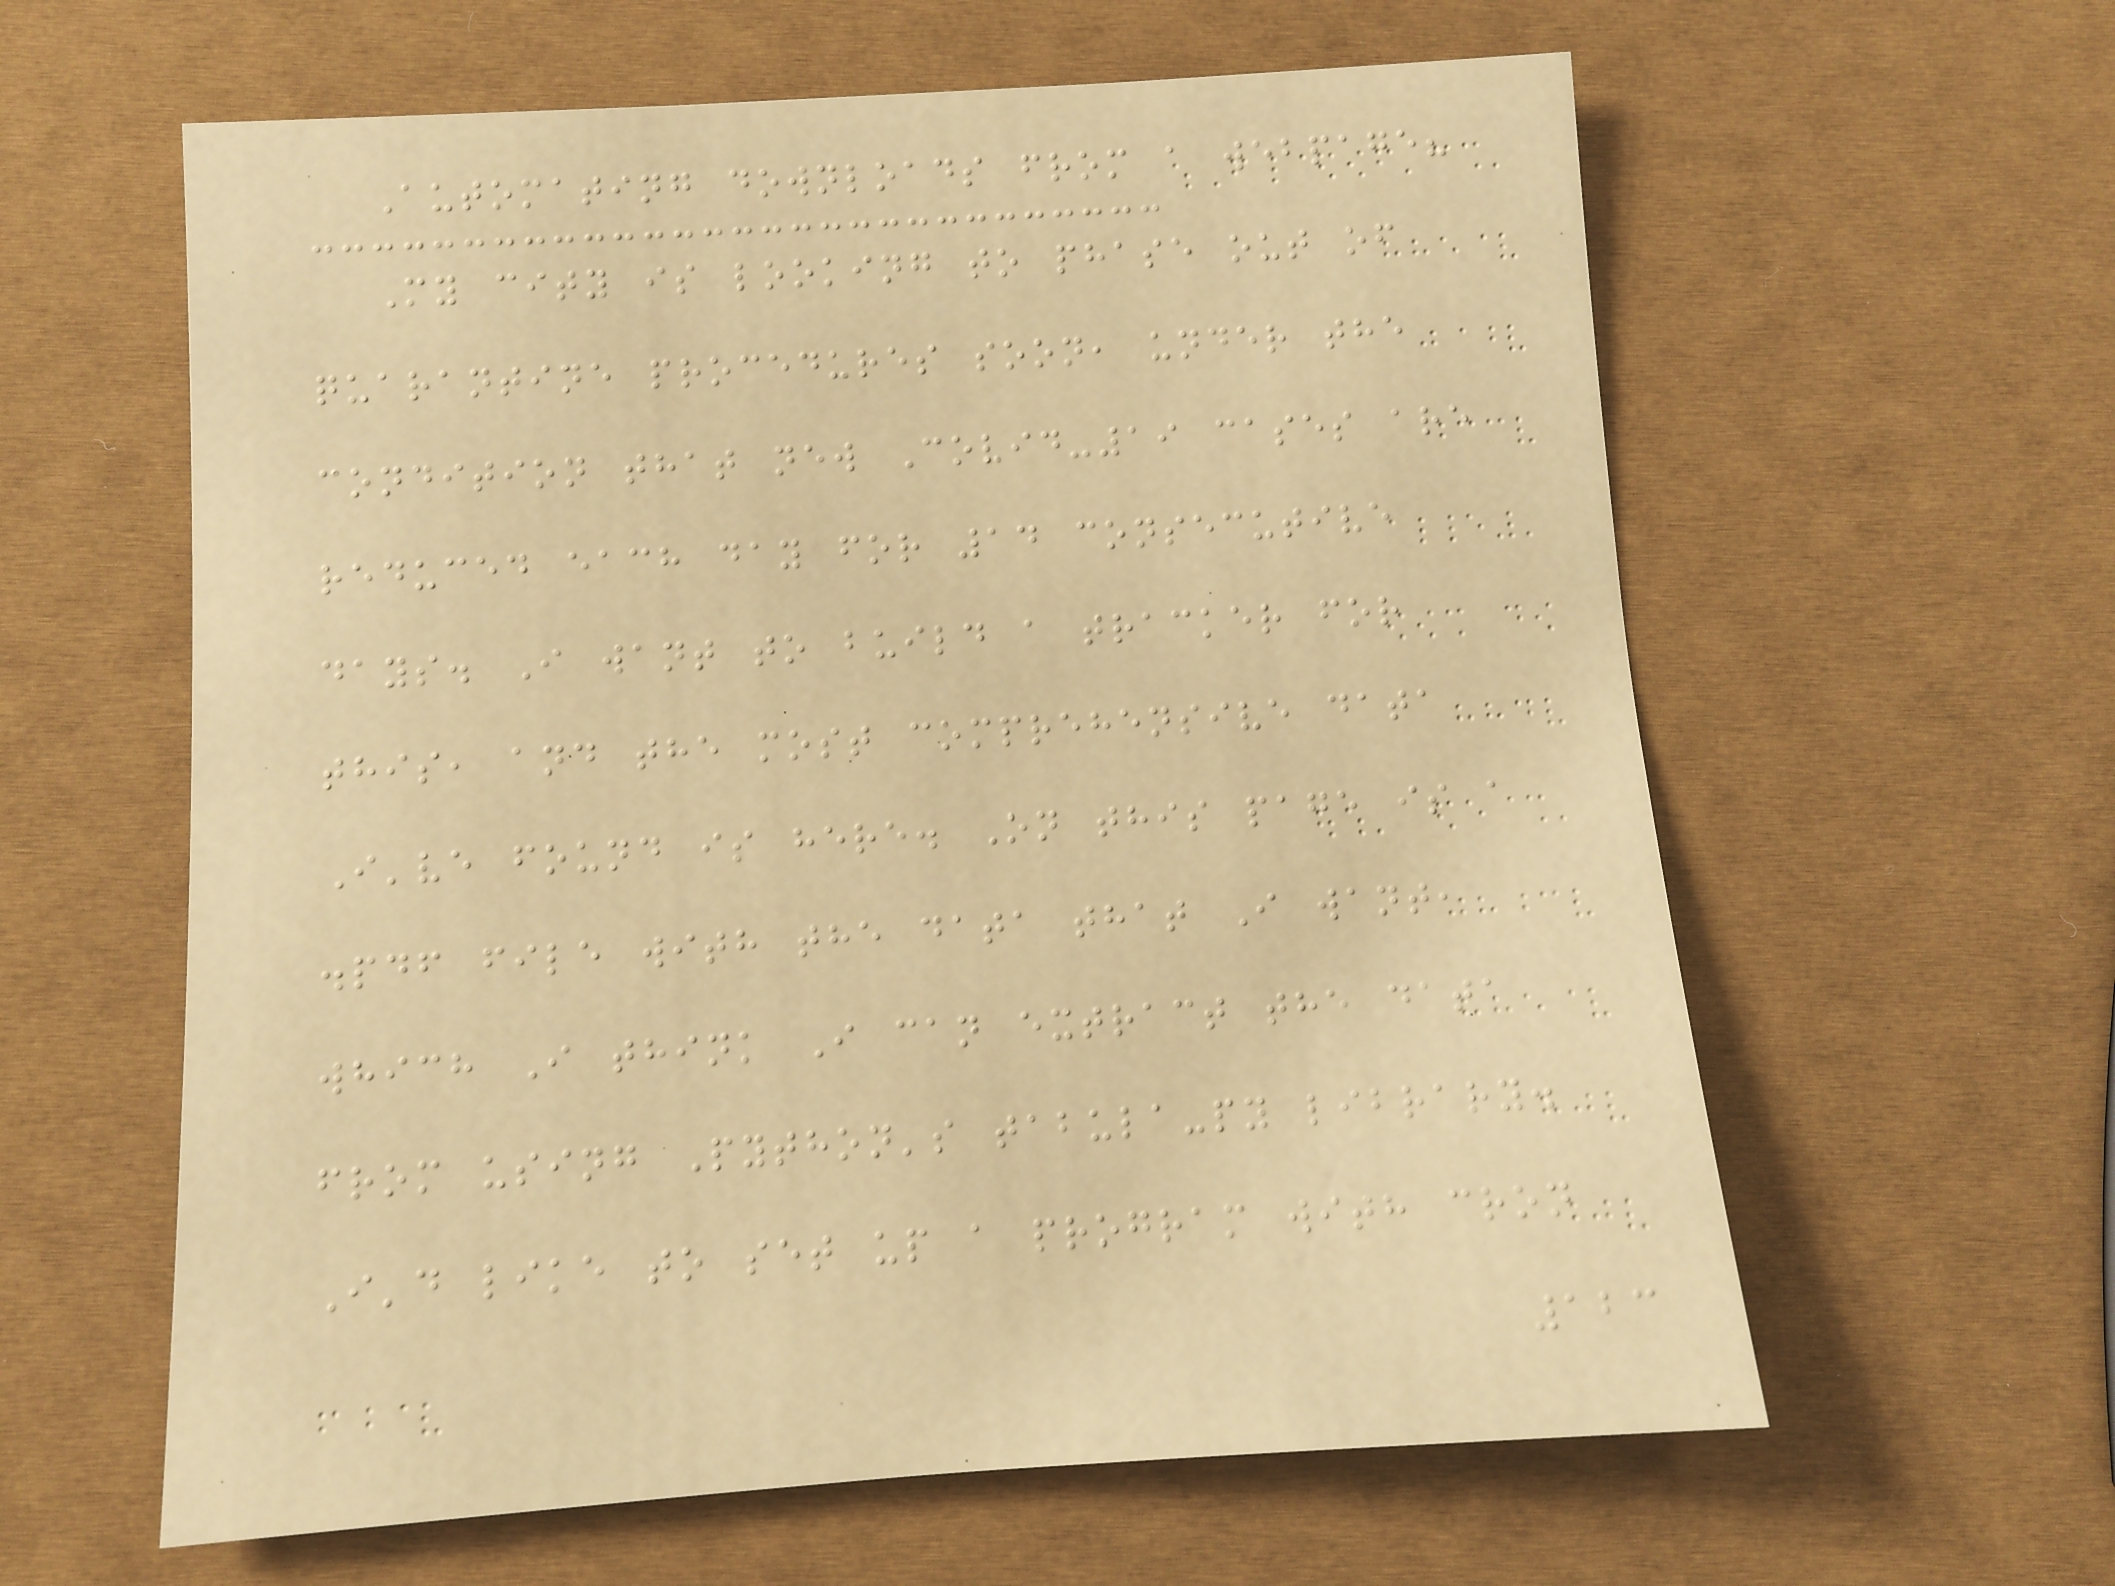Automating downloads from a webpage?
My city is looking to phase out of
quarantine procedures soon, under the
condition that new Covid-19 cases are
reduced each day for 14 consecutive
days. I want to build a tracker for
this, and the most comprehensive data
I've found is here. On this page is a
.pdf file with the data that I want,
which I think I can extract the data
from using Python's tabula-py library.
I'd like to set up a program with cron
123
